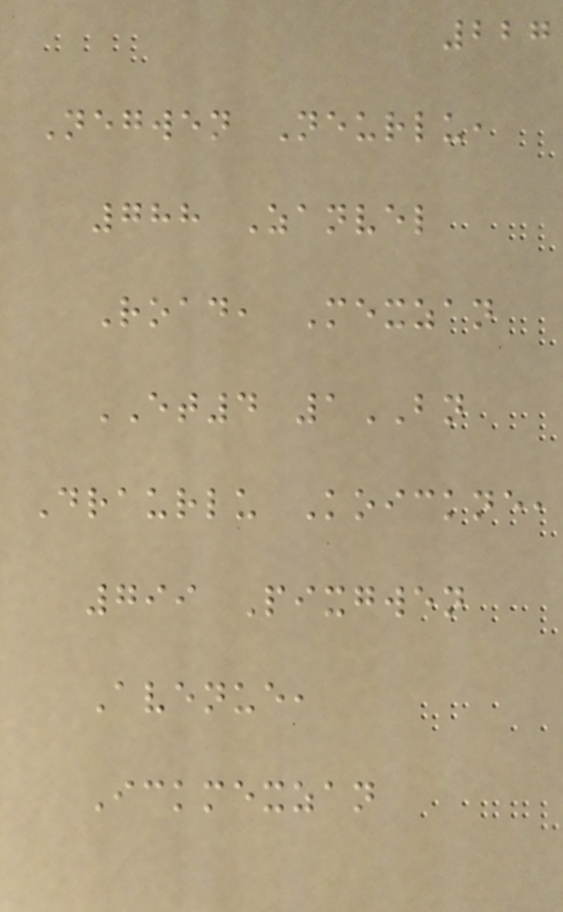227
Negwen Neurlu,
788 Zanvel
Road, Mexzan
ET4 1BN
Draurlu Koickne,
799 Pixgwen
Avenue,
Ickmexzan
